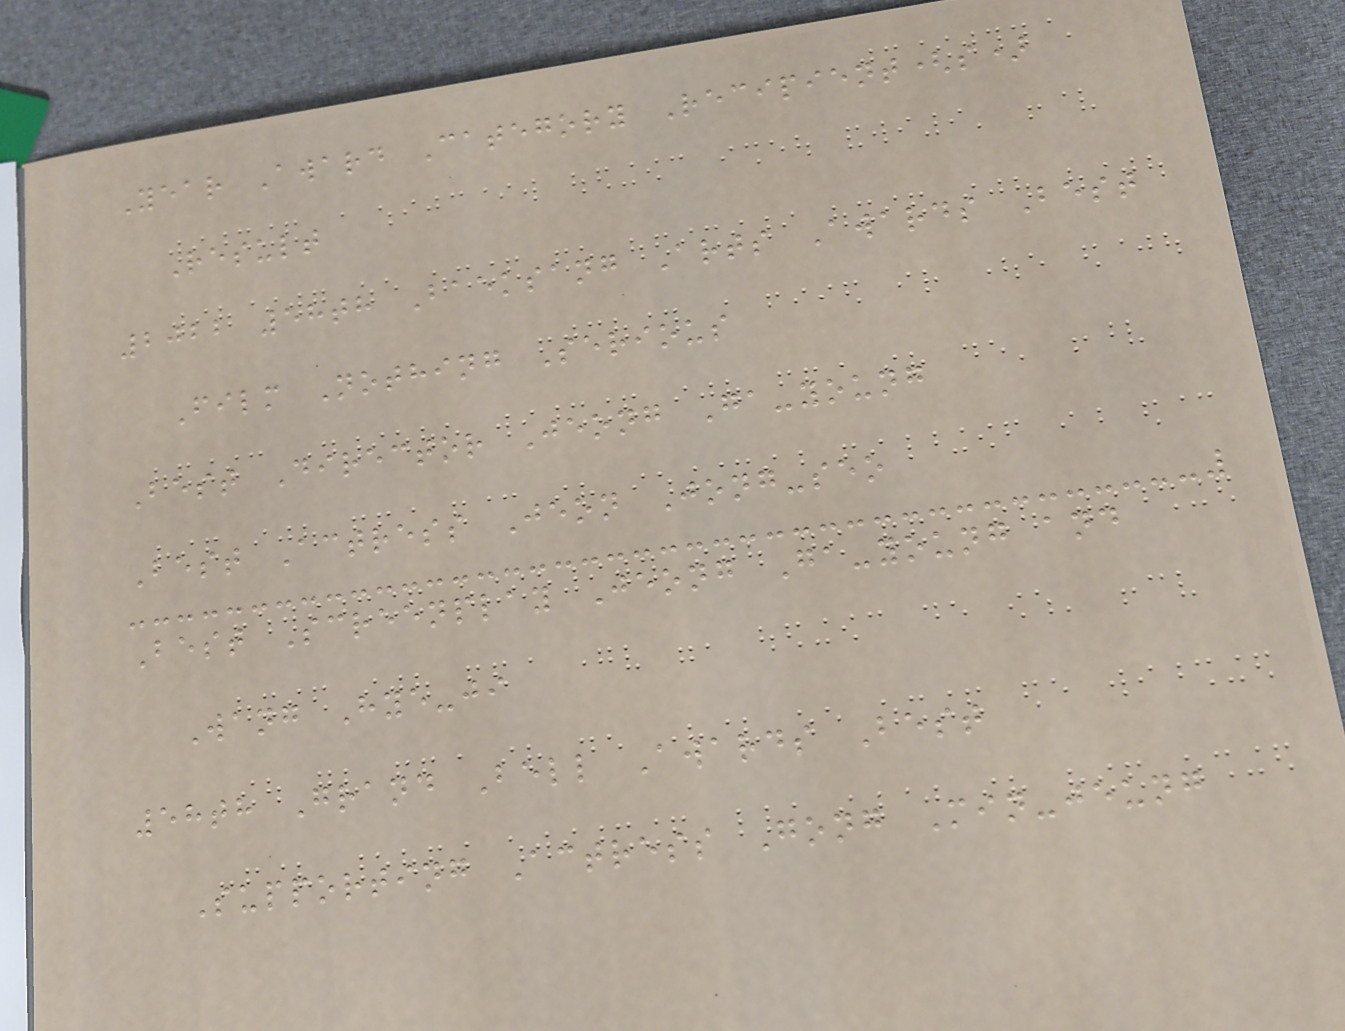Year Award Category Recipient(s)
Result
2022 58th Baeksang Arts Awards Best
Film Nothing Serious
Best Director Jeong Ga-young
Best Actress Jeon Jong-seo
Best Screenplay Jeong Ga-young and
Wang Hye-ji
58th Grand Bell Awards Best
Supporting Actress Gong Min-jeung
